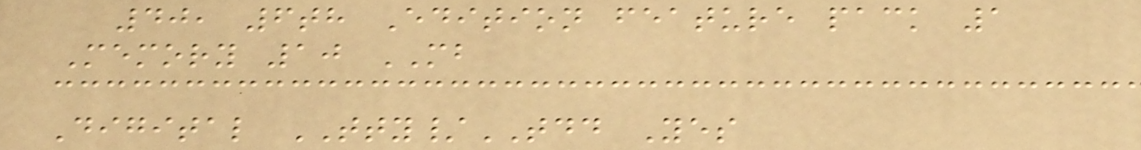40, 6th Edition feature pack 1
Memory 10 MB
Digital TTY/TDD Yes
